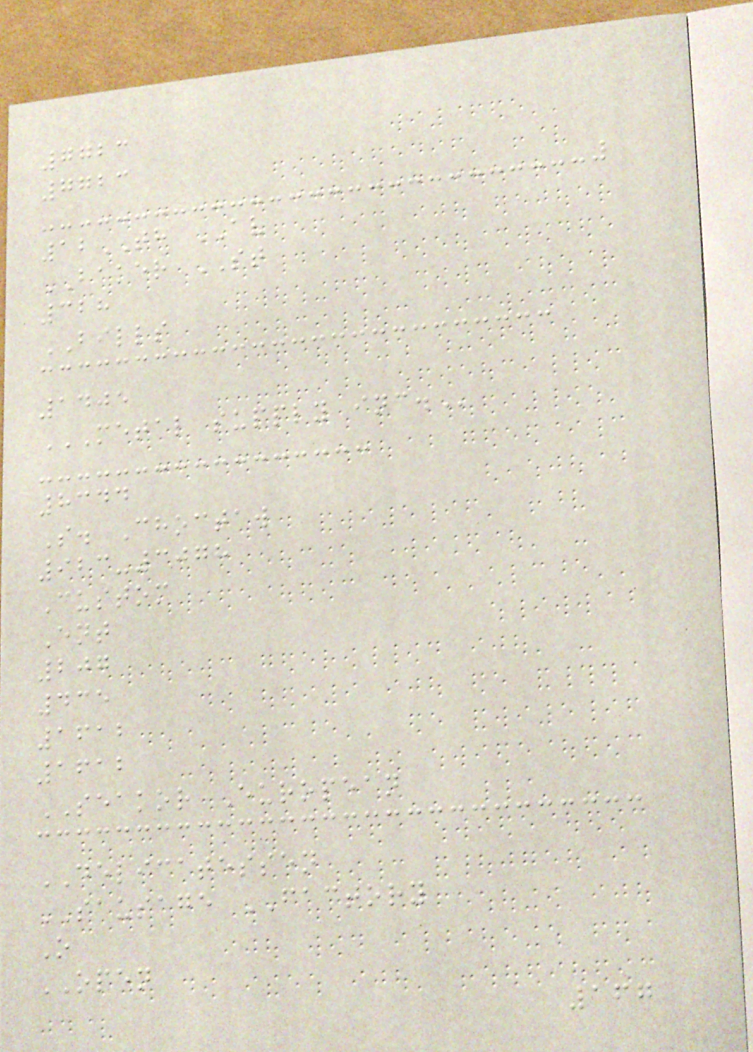7723
7723
12TH AV
BAKER ST
328
BILLS
1405
METAL SUPPLY INC.
8344
S. Choctaw
923-3078
Custom
Ent
207
435
1612
1612
SEAKOR European
DELICATESSEN
SAUSAGE FACTORY
O
OPEN
167
